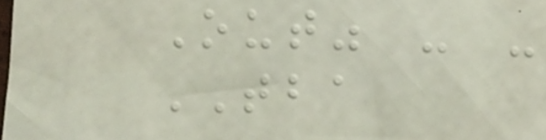Out" - -
TBA
